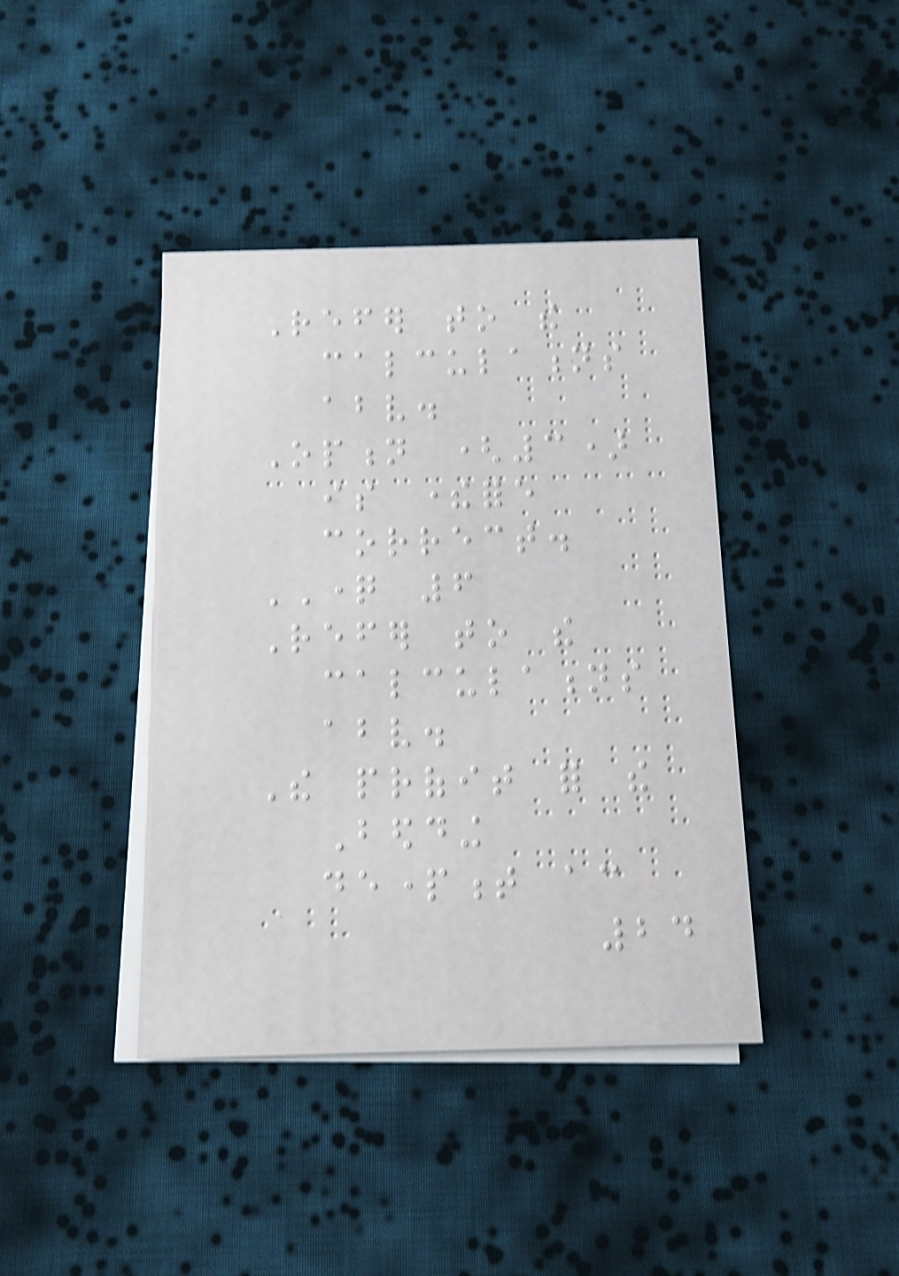Refer to the
calculations
above.
Option (3)
is therefore
correct.
QUESTION 6
Refer to the
calculations
above.
The profit for the
Bedding
department according
24
